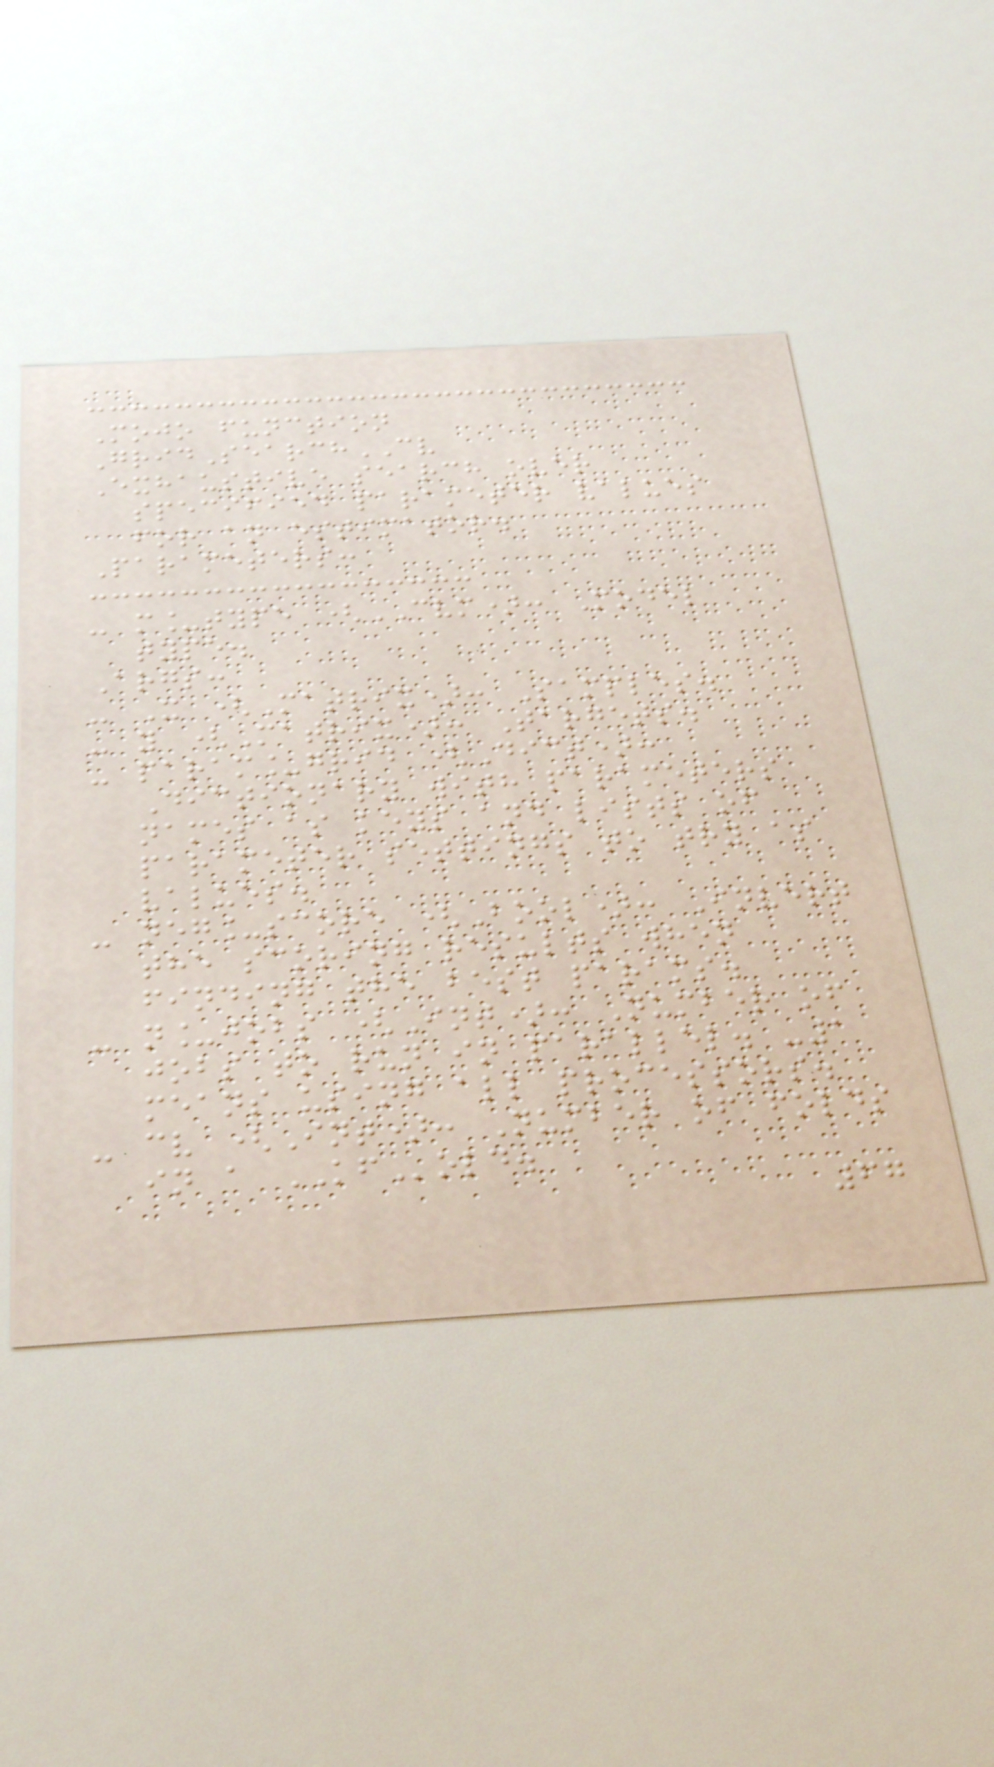Mojo function
GridSearchCV
Exhaustive search over
specified parameter values
for an estimator.
Parameters:
- m_type (CVM): Model
type.
Args:
- X (Matrix): Samples.
- y (Matrix): Targets.
- param_grid (Dict):
Dictionary with parameters
names as keys and lists of
parameter settings to try as
values.
- neg_score (Bool): Invert
the scoring results when
finding the best params.
- n_jobs (Int): Number of
jobs to run in parallel. -1
means using all processors.
- cv (Int): Number of folds
in a KFold.
67
